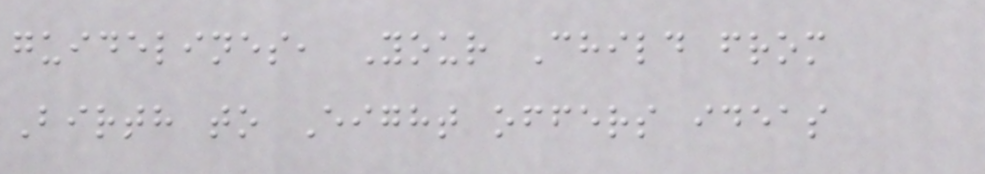guidelines, Your Child from
Birth to Eight offers ideas
